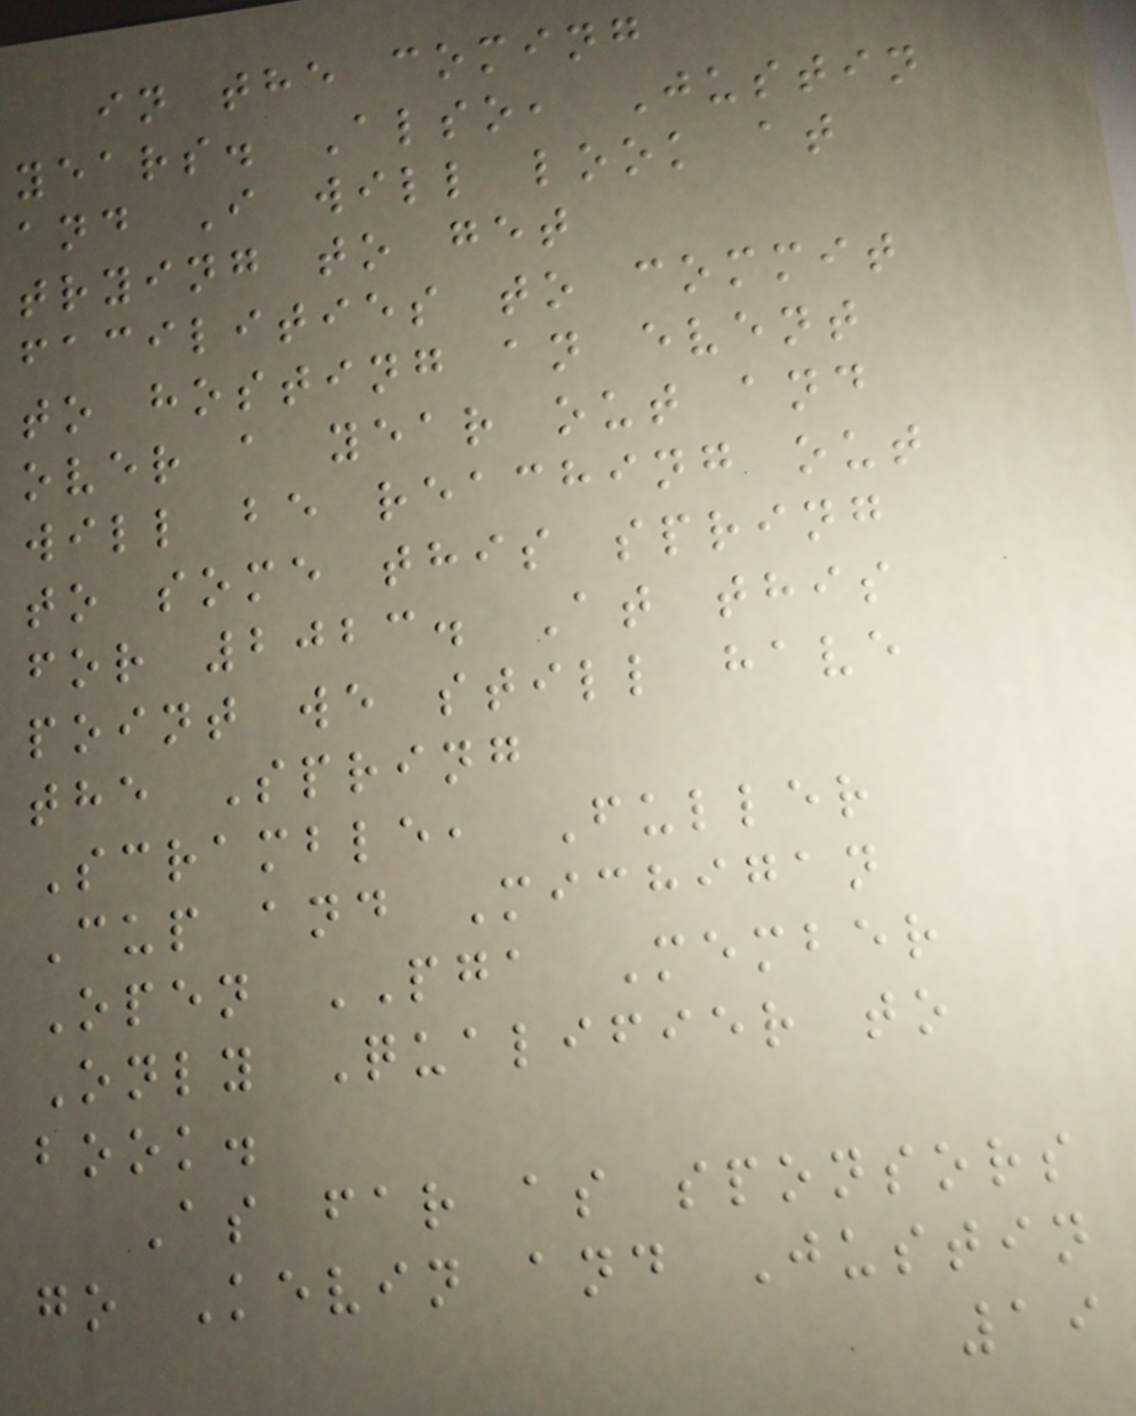in the coming
years. Also, Justin
and I will look at
trying to get
facilities to commit
to hosting an event
over a year out and
will be reaching out
to some this spring
for 2023. At this
point we still have
the Spring
Scramble, Fuller
Cup and Michigan
Open PGA Member
Only Qualifier to
book.
As far as sponsors
go Kevin and Justin
19
